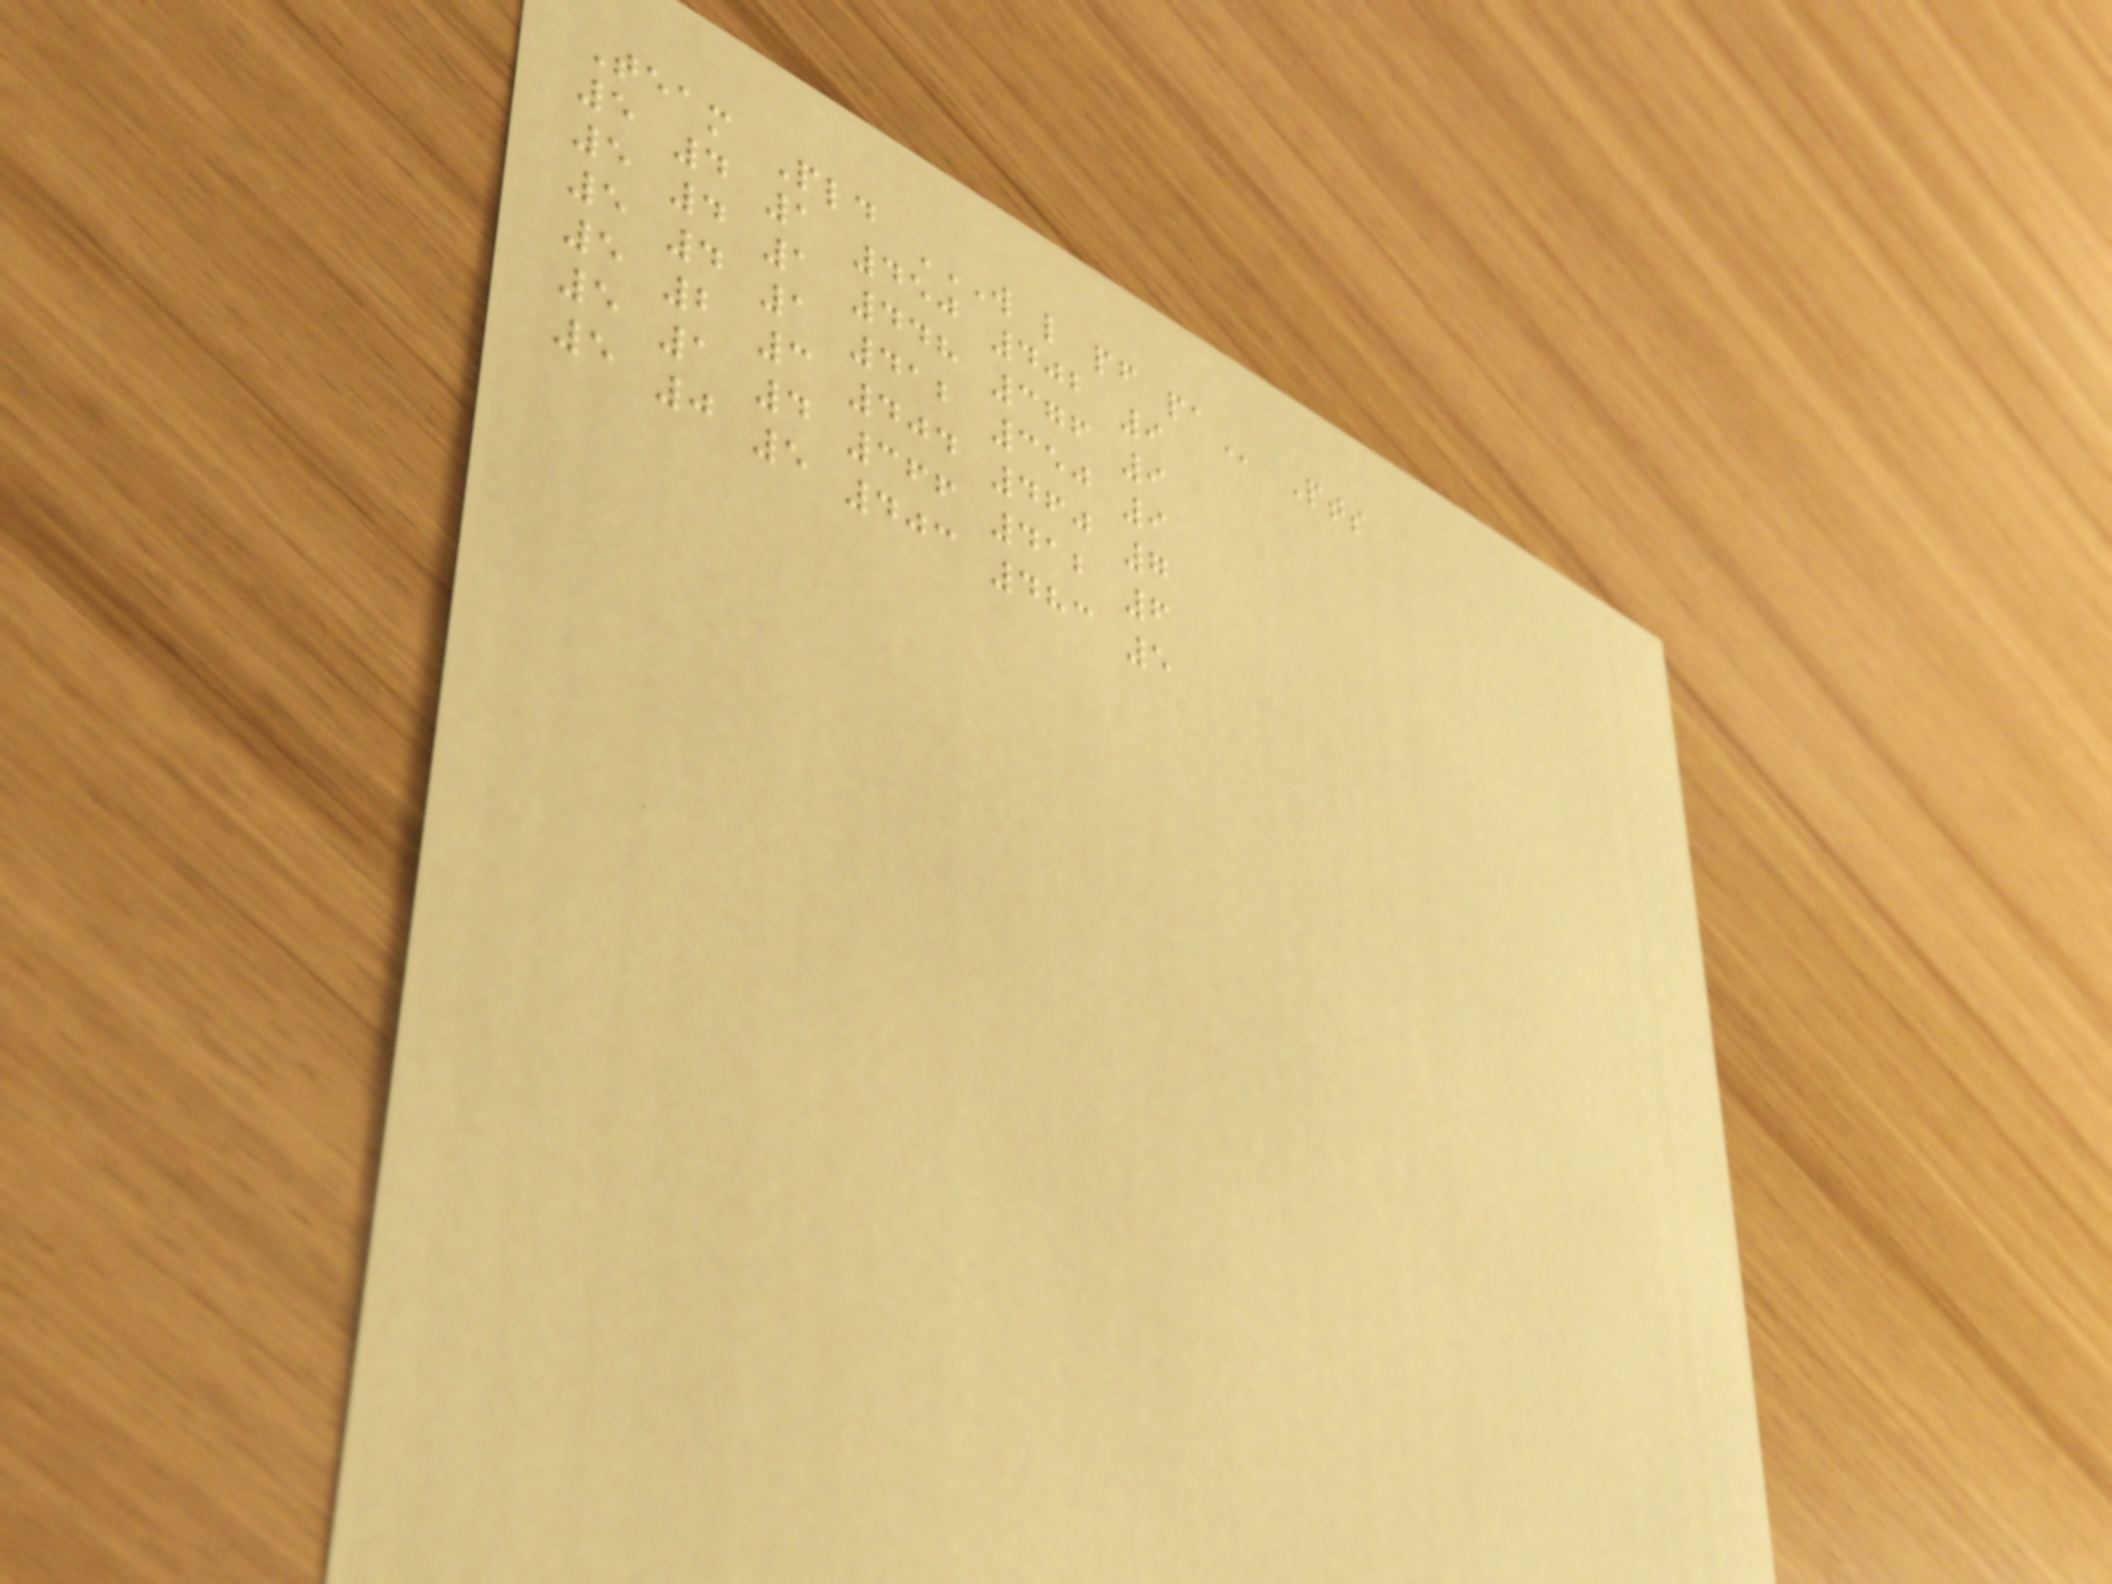Team Pld W L PF PA Pts
5 4 1 450 402 9
5 4 1 448 376 9
5 4 1 412 350 9
5 2 3 404 460 7
5 1 4 366 412 6
5 0 5 403 483 5
